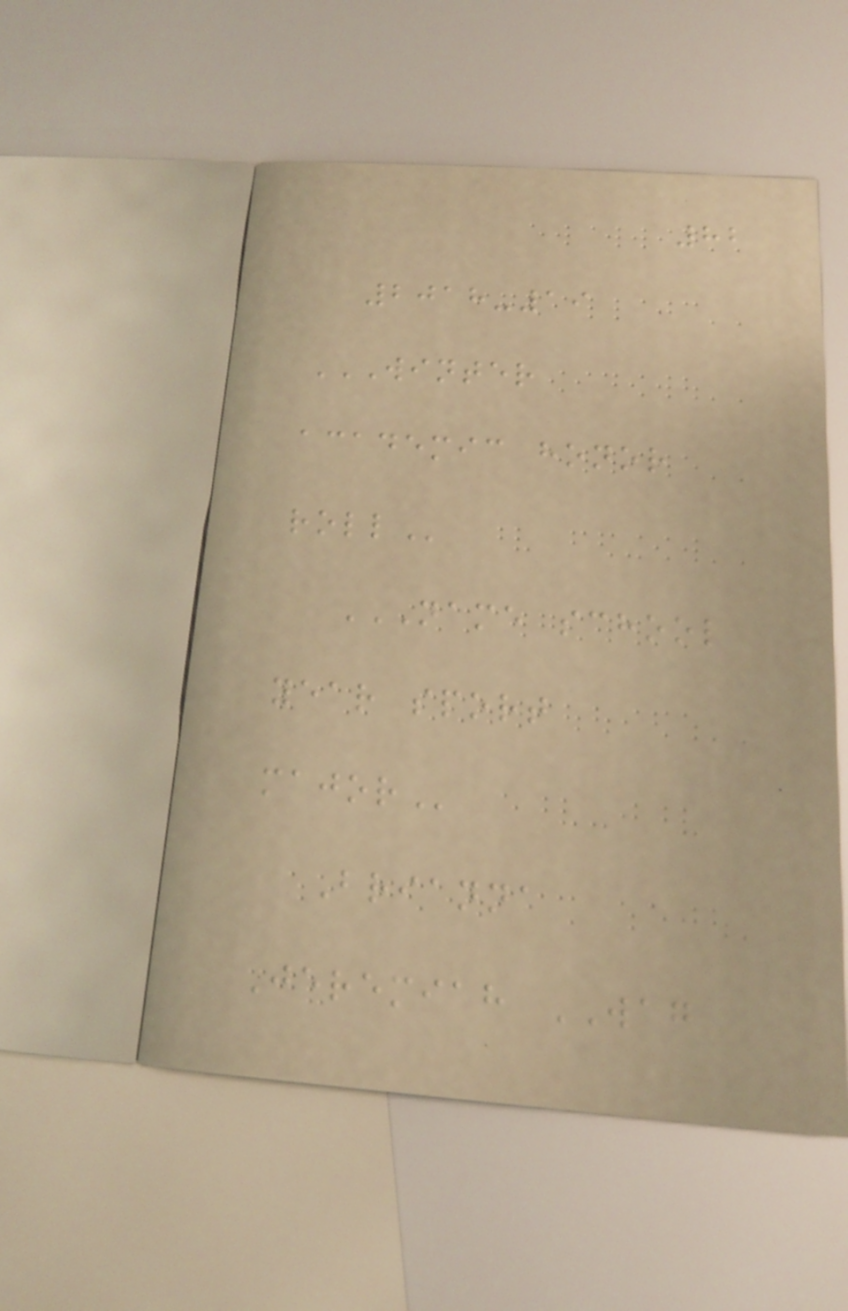82
2018-19
WINTER
ACADEMIC HONOR
ROLL
NAME SCHOOL
YEAR SPORT
MAJOR
Brianna
Jeremiah WAG
